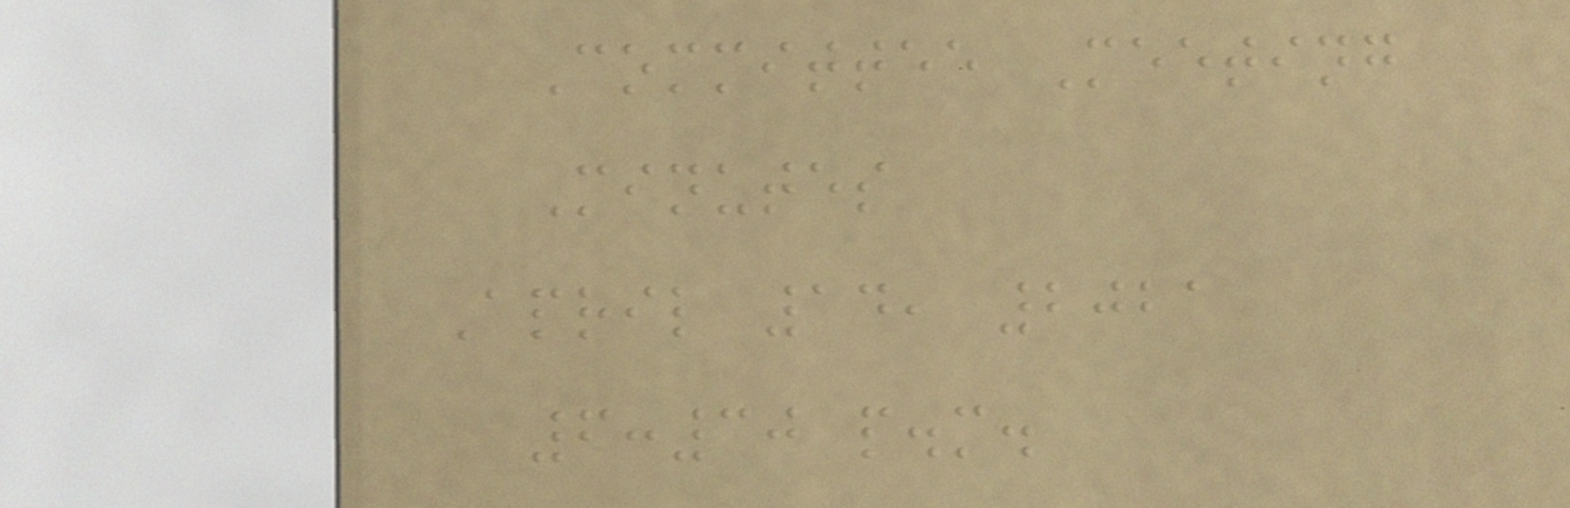Committee Meeting
Minutes
April 14, 2021
6:30 p.m.
